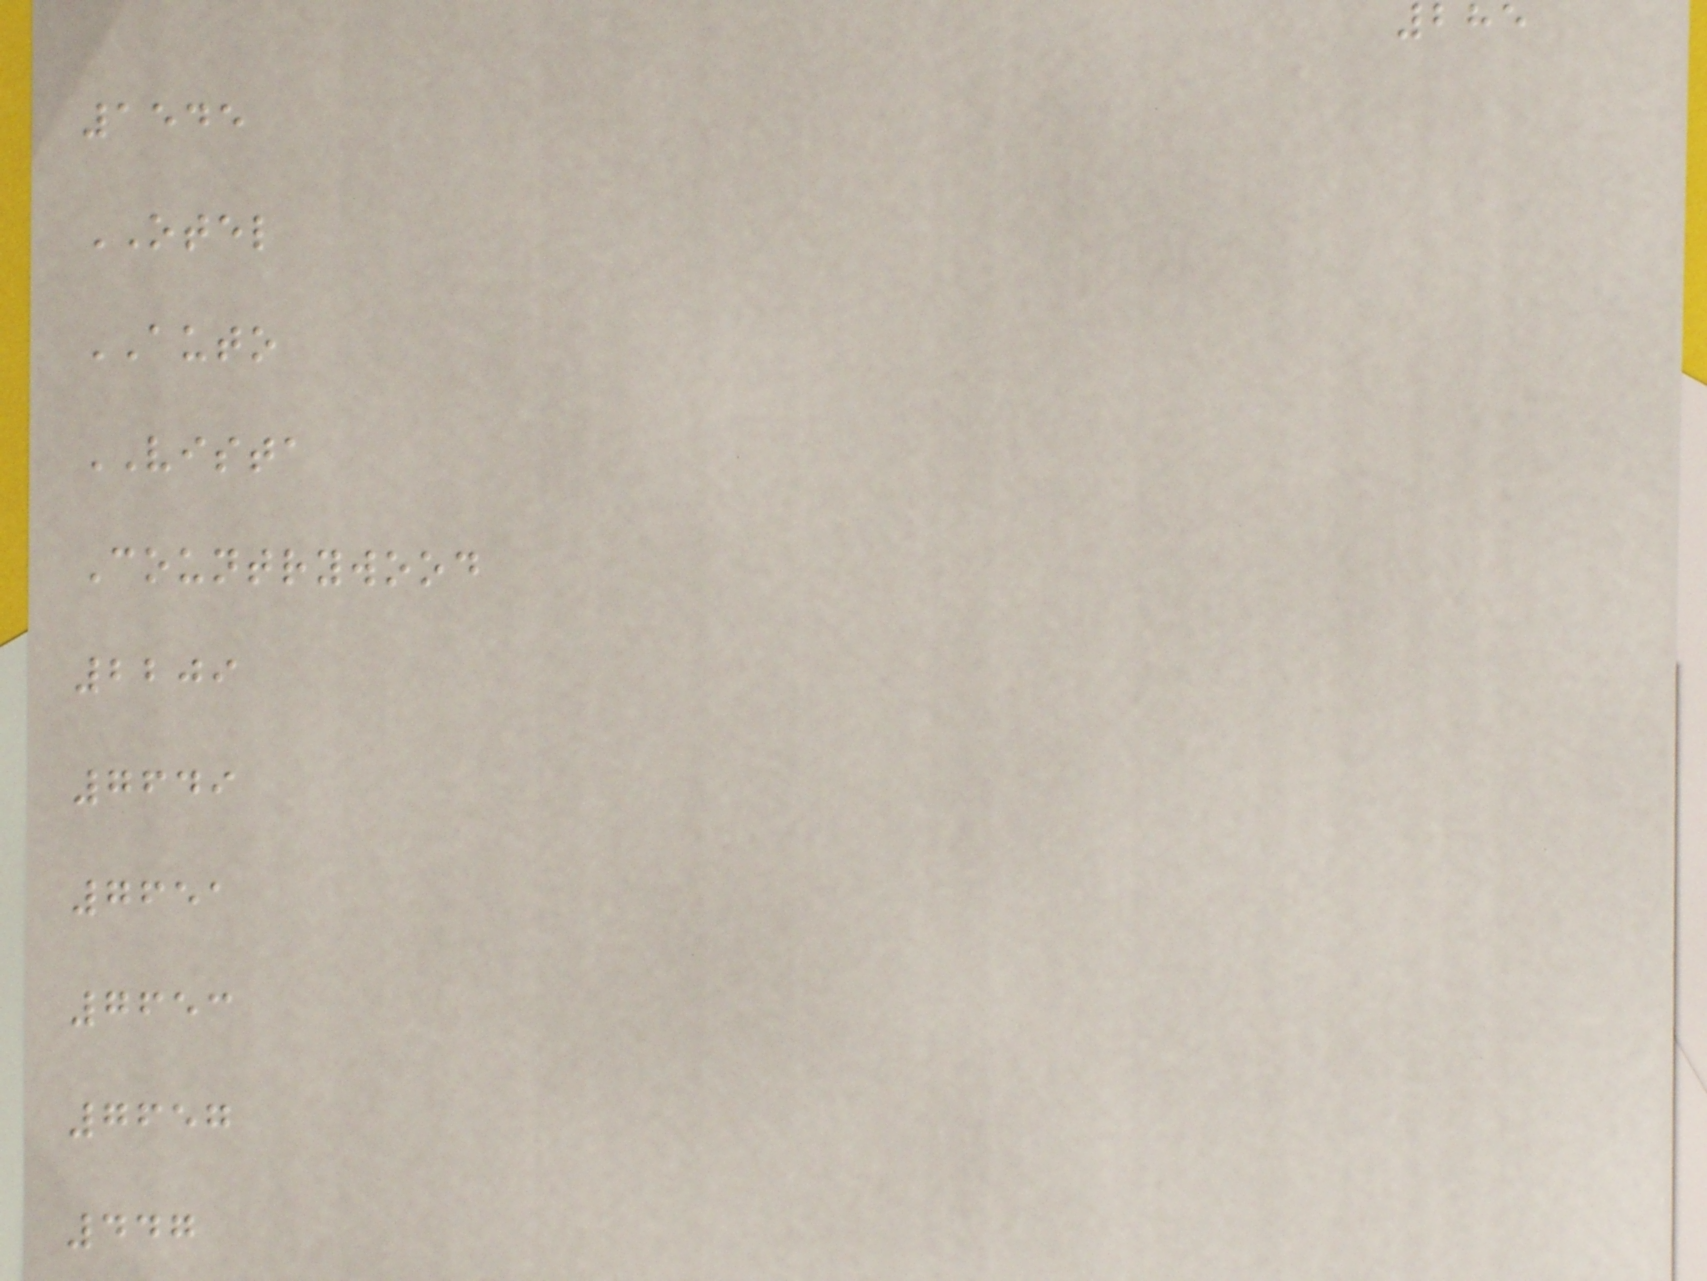285
1545
OTEL
AUTO
VISTA
Countrywood
2209
7649
7651
7653
7657
447
